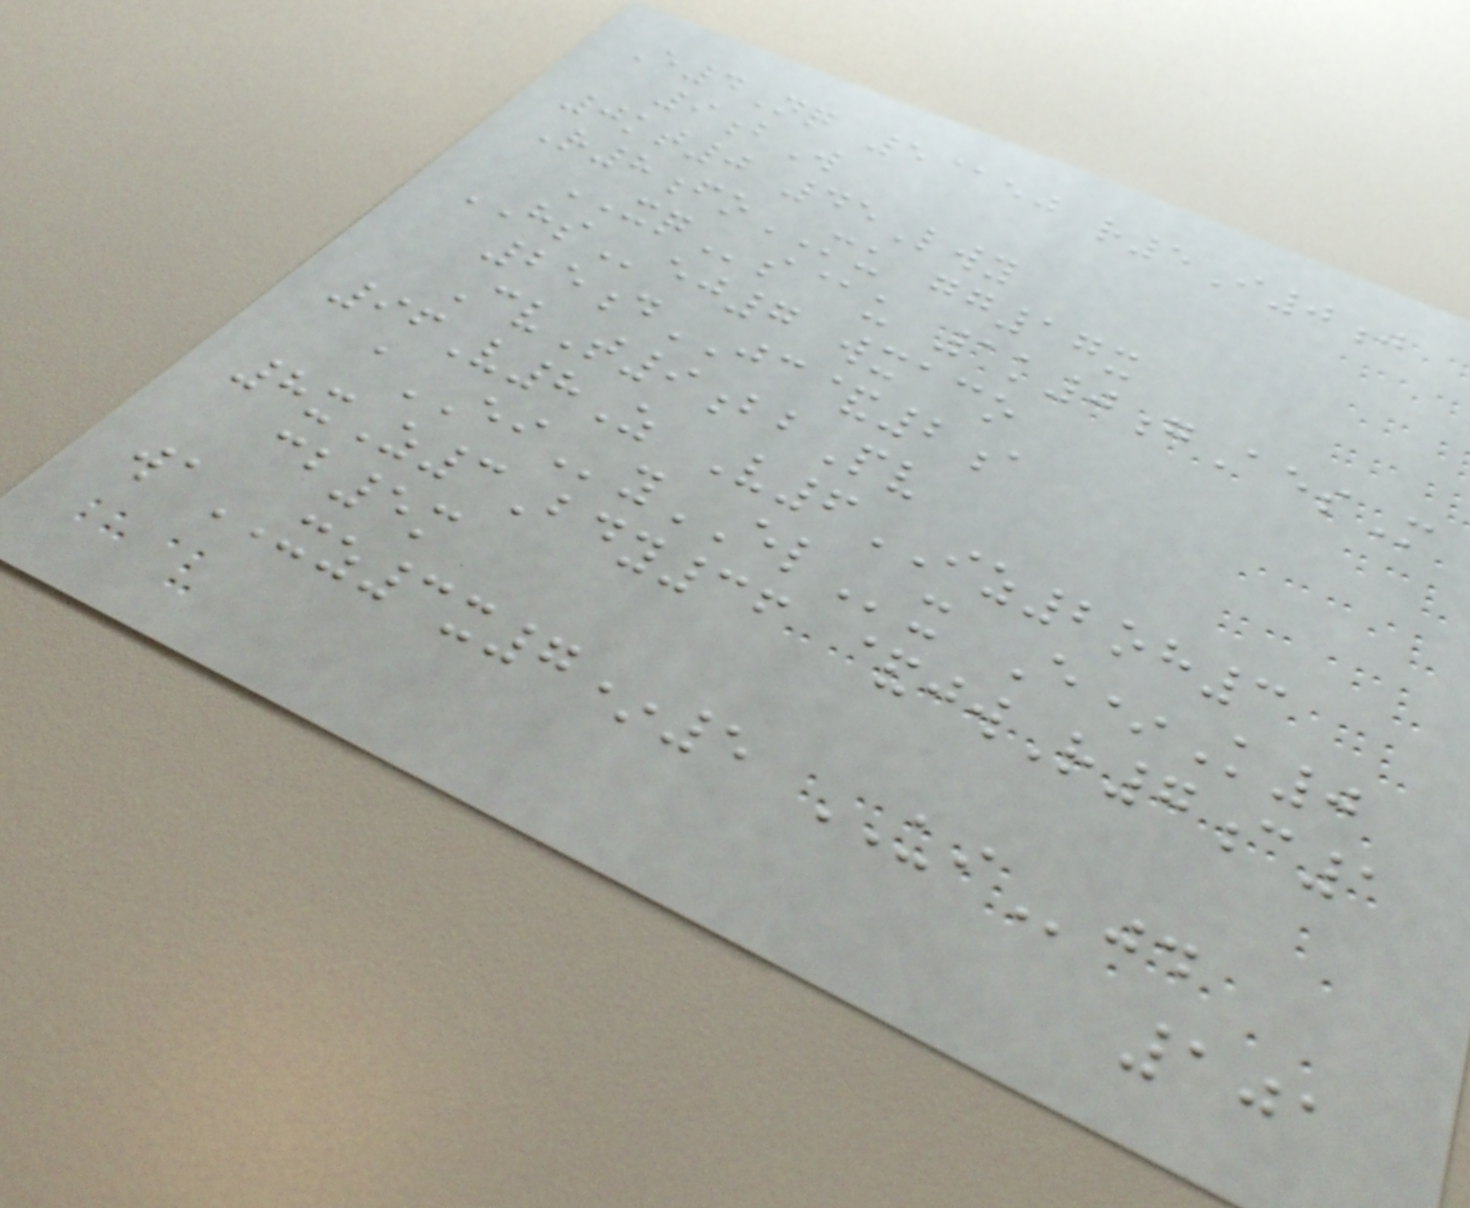E4Nq 5@ej r5I0j
9bW
0kt0 45Lwy
R8foMU gg17x
XQs@u 1k0gAesM
HSej7 wxaco
25dJC&2a
CvT9bbPv
96V8Z V6IZ2oh3
aEIyELx E*K0
8xZ3Bdy36 &jwR7c1
cb5m
waXZ3x7*5 UIjd
101
